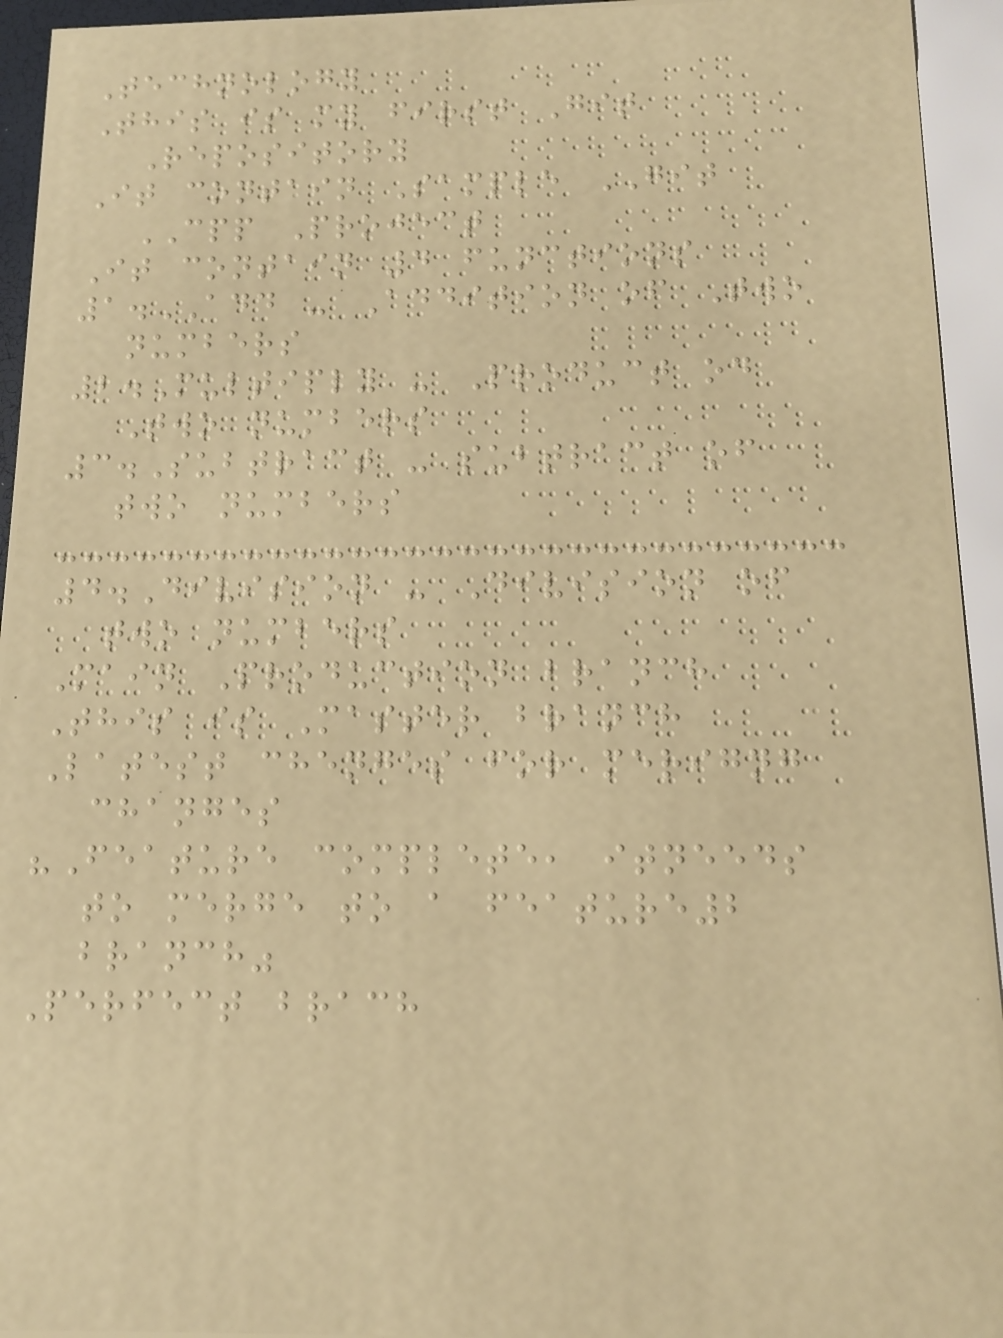Technology
This is my first Git
Repository
It contain Sample GIT
CPP Project
It contain 4 functions
1.ADD - Addition of Two
numbers
2.Multiply - Product od
Two numbers
3.Subtract - subtract of
two numbers
4.Division - Division of
two numbers
Main Production branch
This is Master branch
Latest chenges for merigng
changes
"Feature complete, itneeds
to merge to a feature2
branch"
Perfect brach
